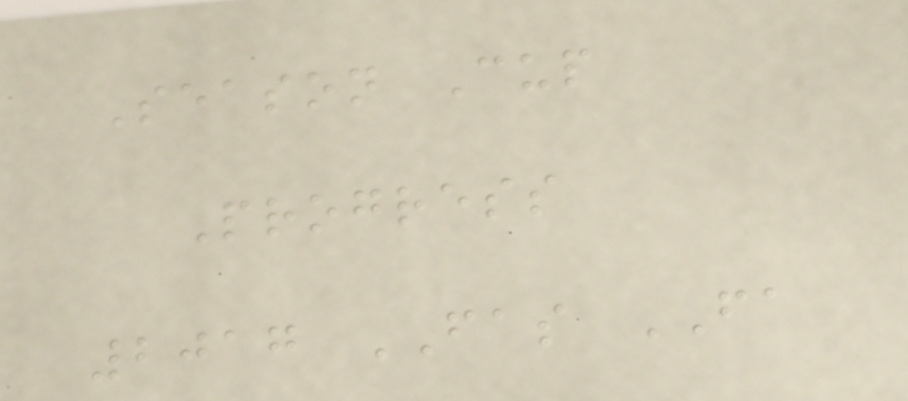Season Cup
Progress
2017 FAS FA
